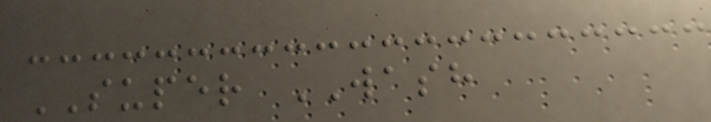SUPER WASH
